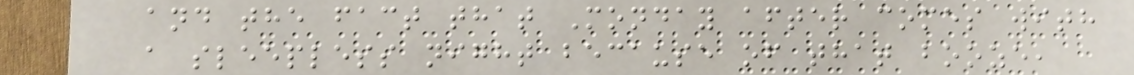and the fact that Monday after comes with
a sleepless night because of that booze,
